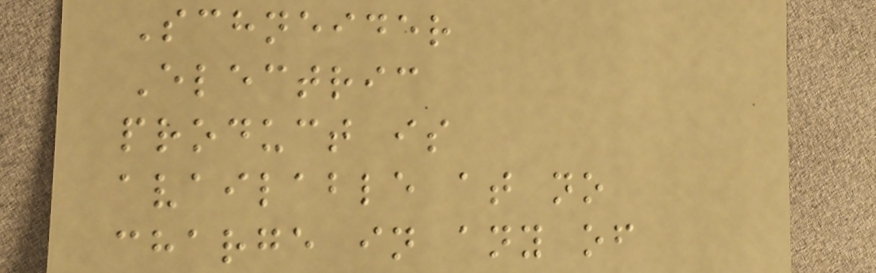Schneider
Electric
product is
available at no
charge in any of
